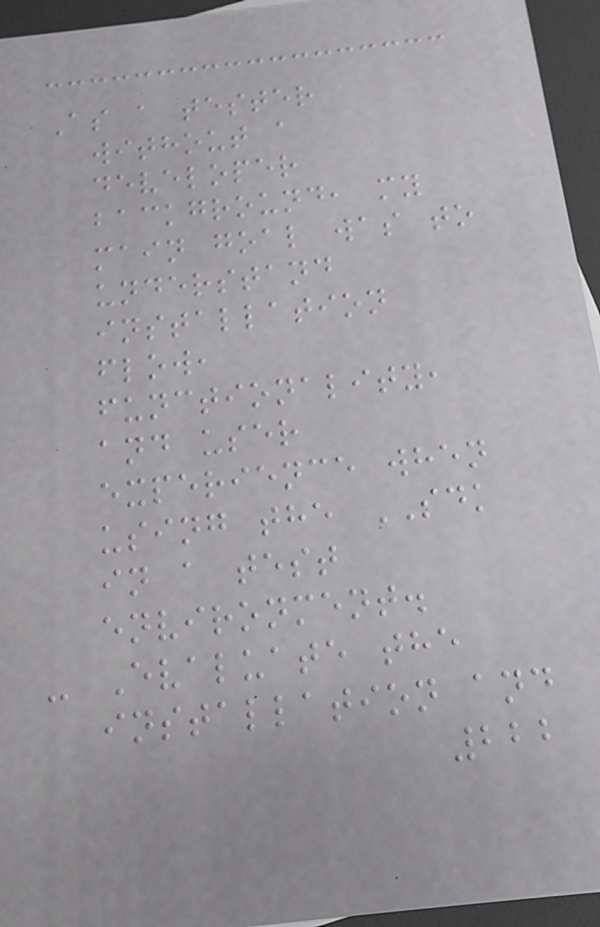As a tester
without a
developer
background, my
main goal was to
understand
installation
flow,
functionality,
and user
experience when
using the SDK
in a test
environment.
- Evaluate the
installation and
222
